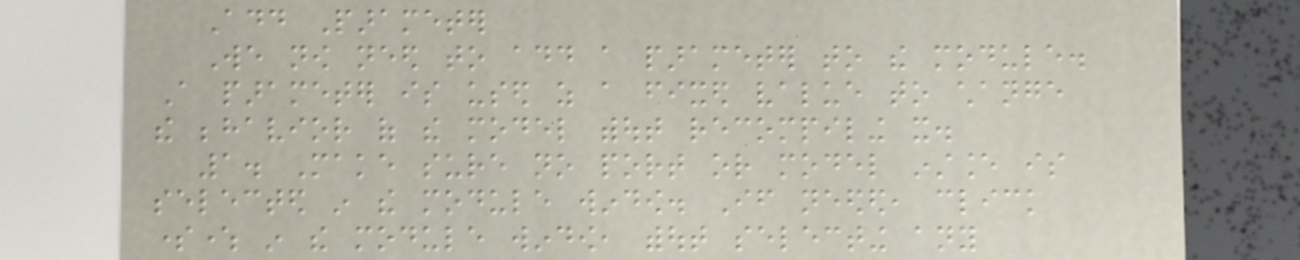Add Parameter
We now need to add a parameter to the module.
A parameter is used as a fixed value to change
the behavior of the model without recompiling it.
1. Make sure no port or model instance is
selected in the module window. If needed, click
somewhere in the module window, without selecting any
